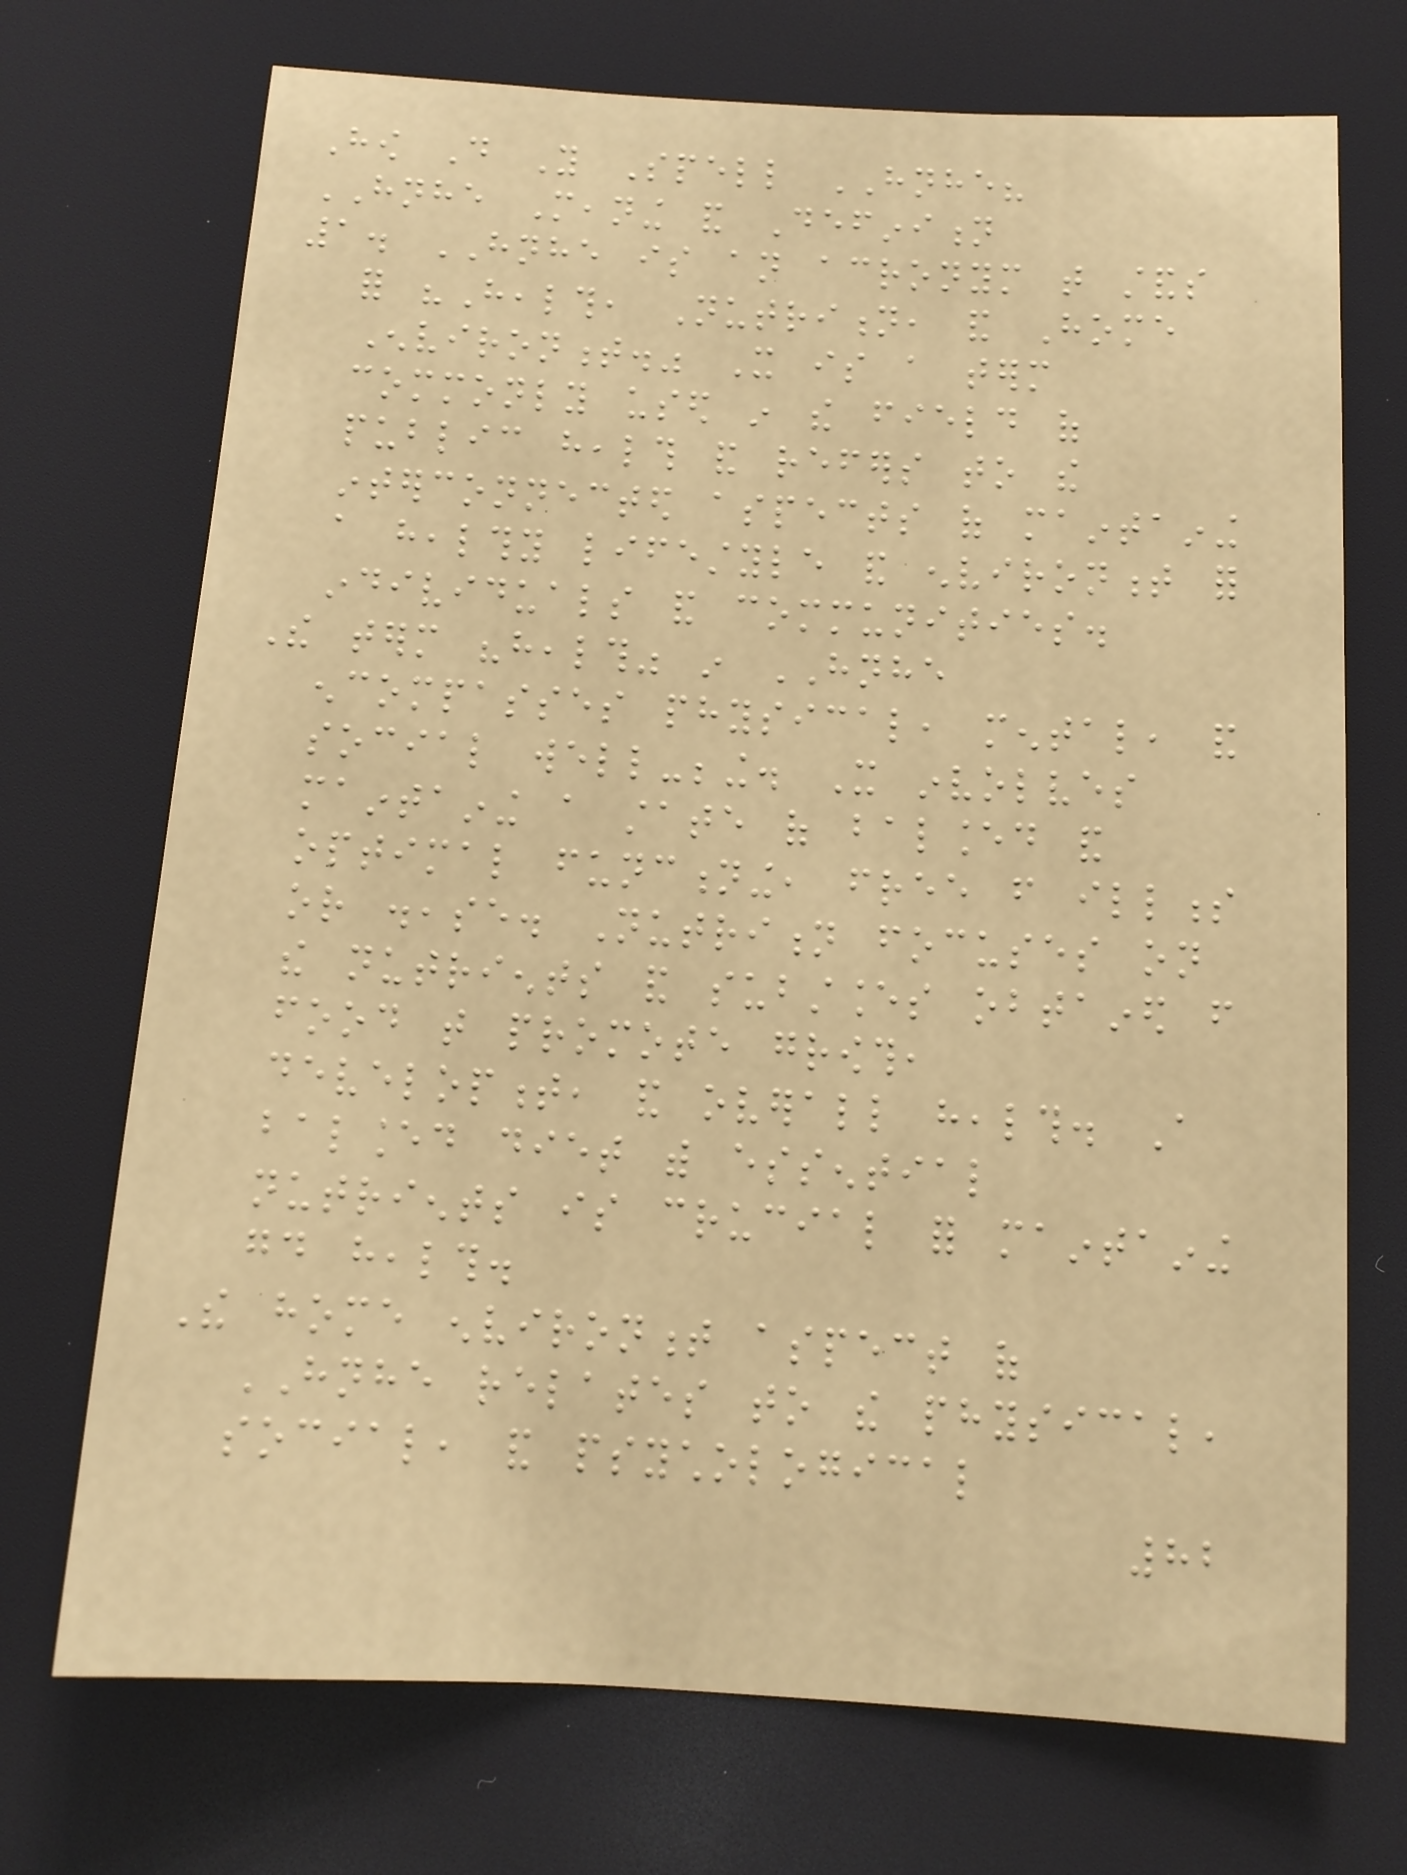How Do You Spell HNHE?
HNHE Meaning and Definition
1. HNHE is an acronym that stands
for "Health, Nutrition, and Home
Environment." It is a term
commonly used in the field of
public health and refers to the
interconnected aspects of maintaining
a healthy lifestyle and environment for
individuals and communities.
The term "health" in HNHE
encompasses physical, mental, and
social well-being. It involves
maintaining a state of balanced and
optimal functioning, free from illness
or disease. Nutrition focuses on
the nutrients and substances obtained from
food that promote growth,
development, and overall health. A
balanced diet with essential
nutrients is crucial for maintaining
good health.
The home environment aspect of
HNHE relates to the physical,
social, and psychological
82
